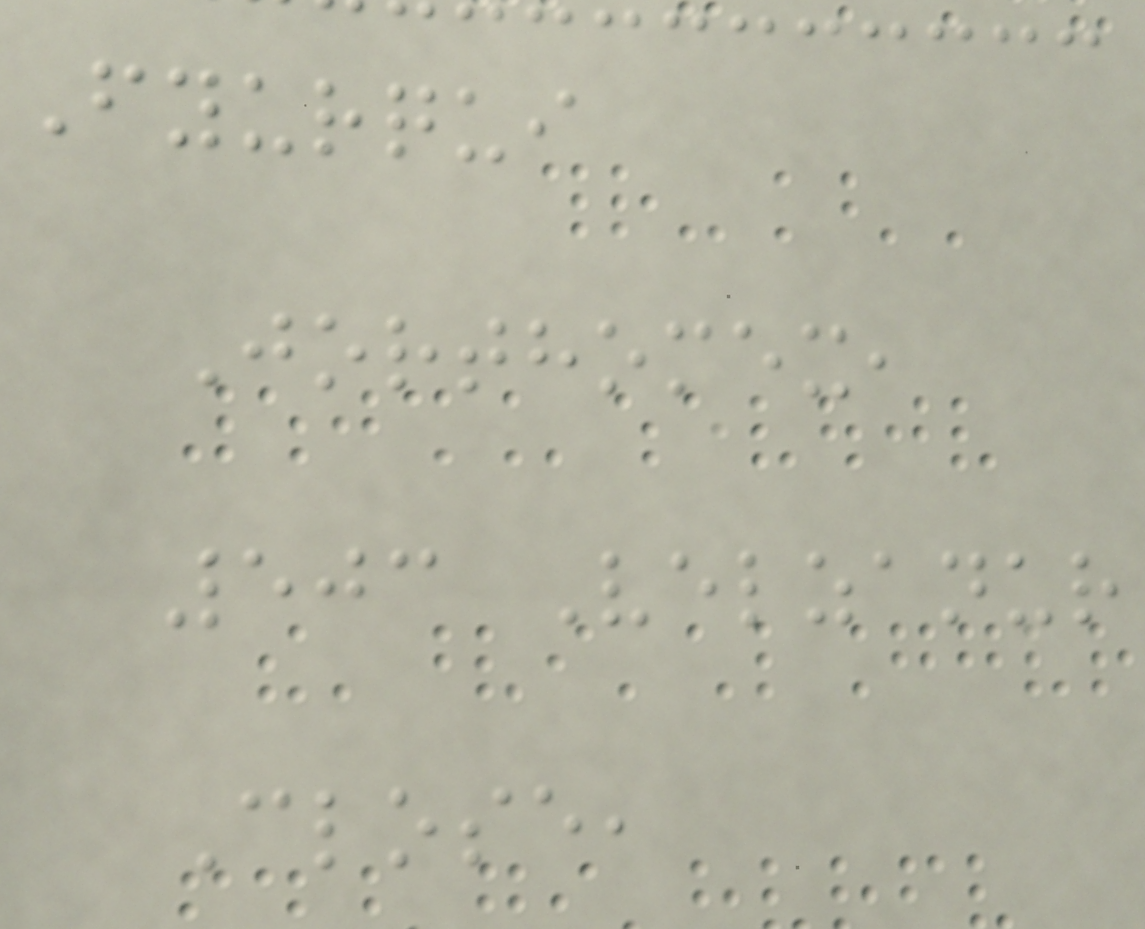Fyurqui
Jorthomex,
503 Velzanur
Close,
